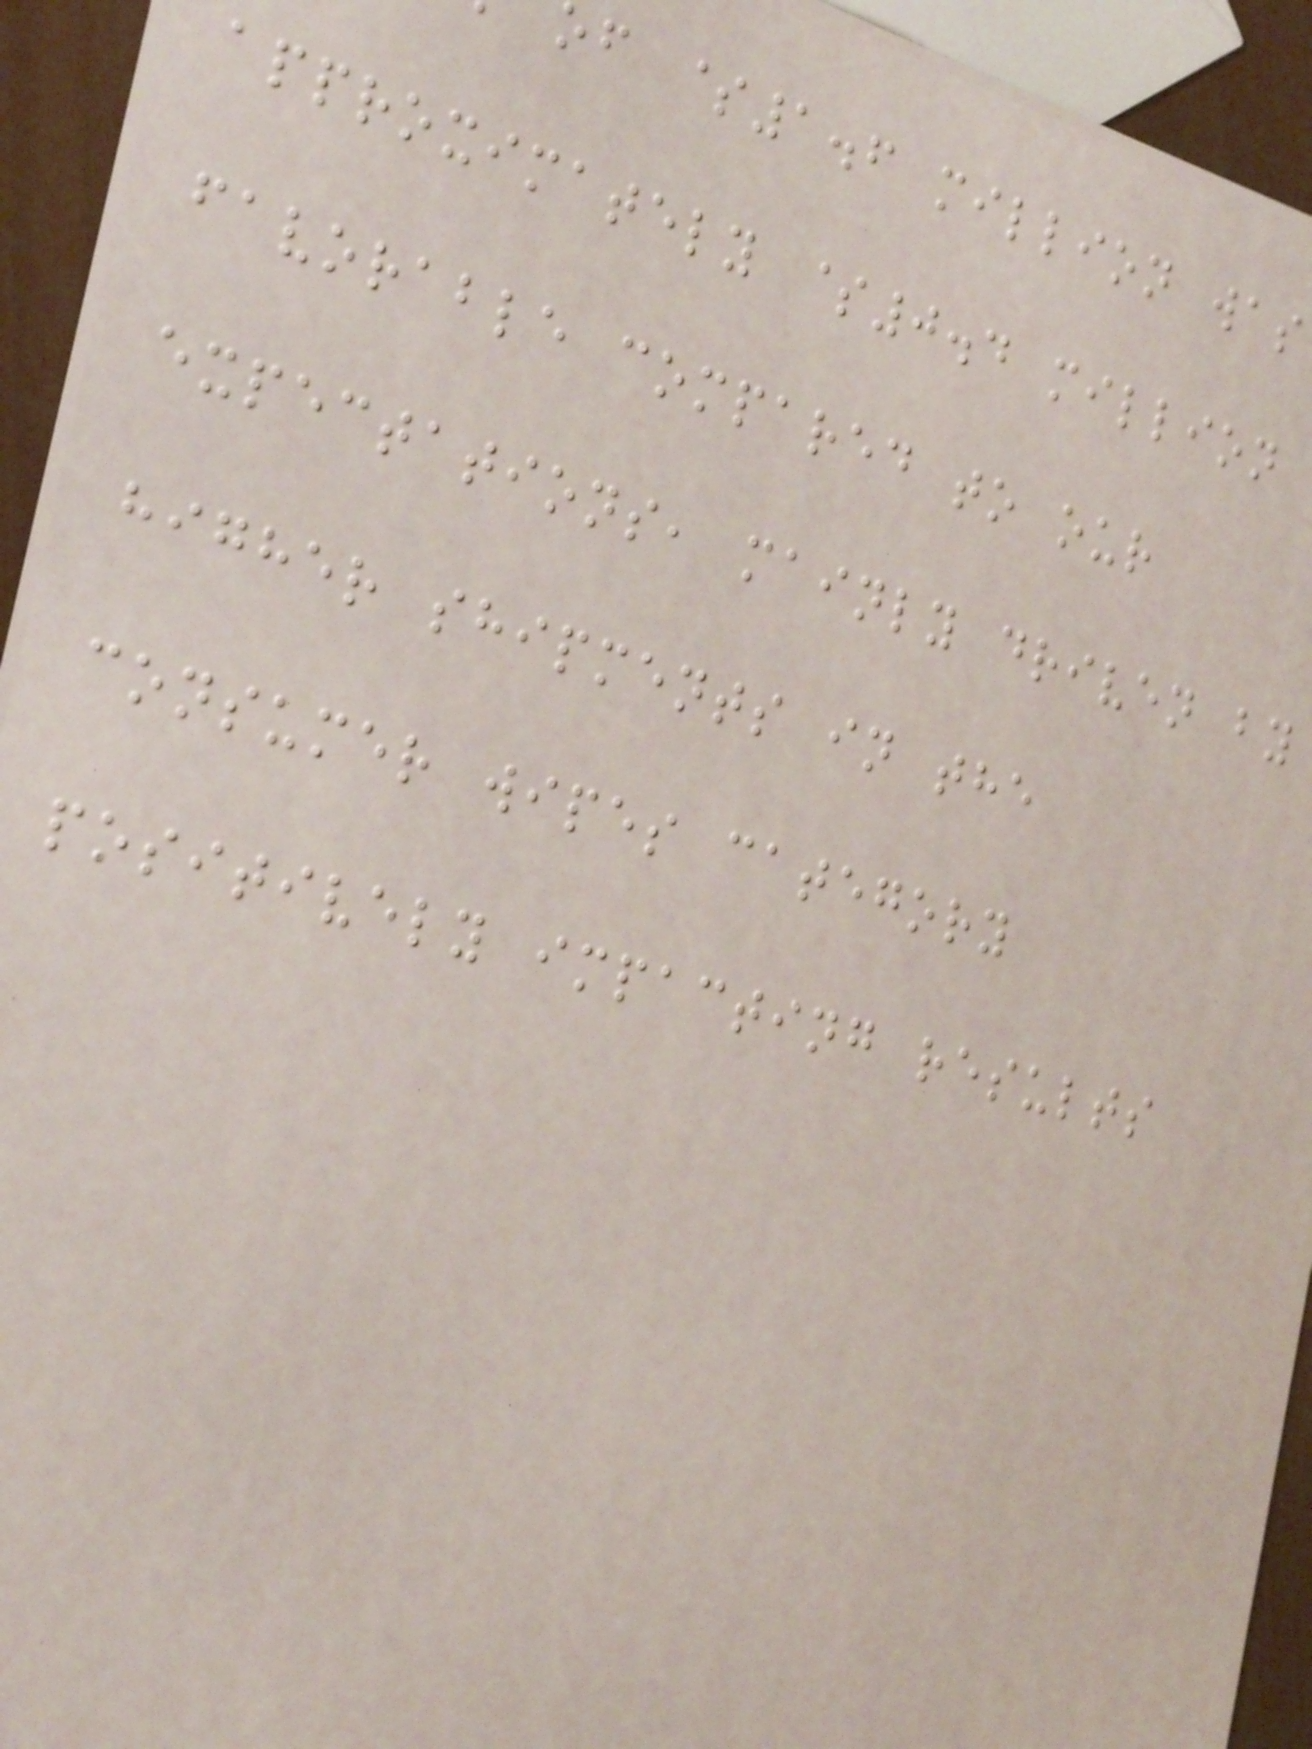of $1.6 million was
approximately $0.4 million
favorable compared to our
expectations, mainly driven by
higher shipments in the
consumer wipes category
positively impacting results
